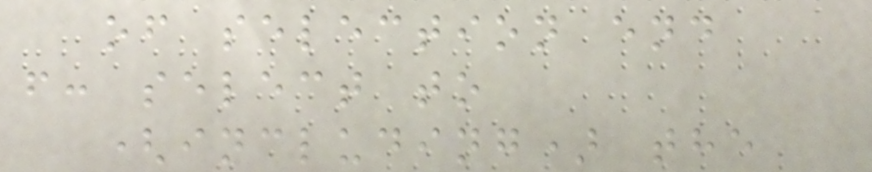of selection end
f: select to
(including) the
